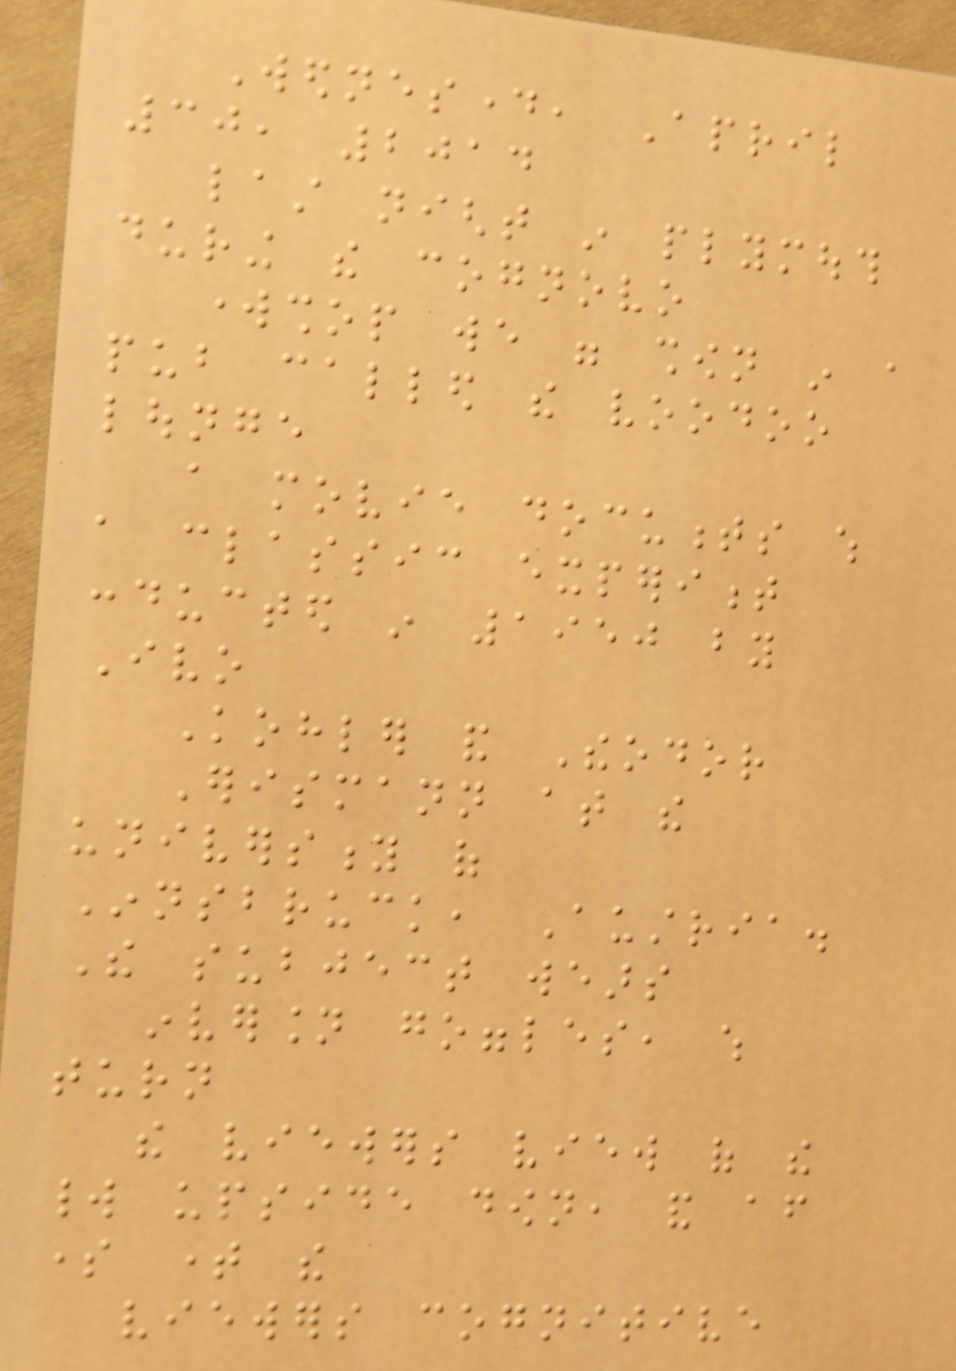Wednesday, April
30, 2014
last night in plymouth
during the cognovo
workshop we were shown in a
pub called the voodoo
lounge
a movie documents which
a classic experiment
conducted in 1950 by
Ivo
Kohler and Theodor
Erismann at the
university of
Innsbruck, Austria.
The subject wears
inversion goggles, which
turn
the viewers view of the
world upside down, and after
some time the
viewers cognitive
